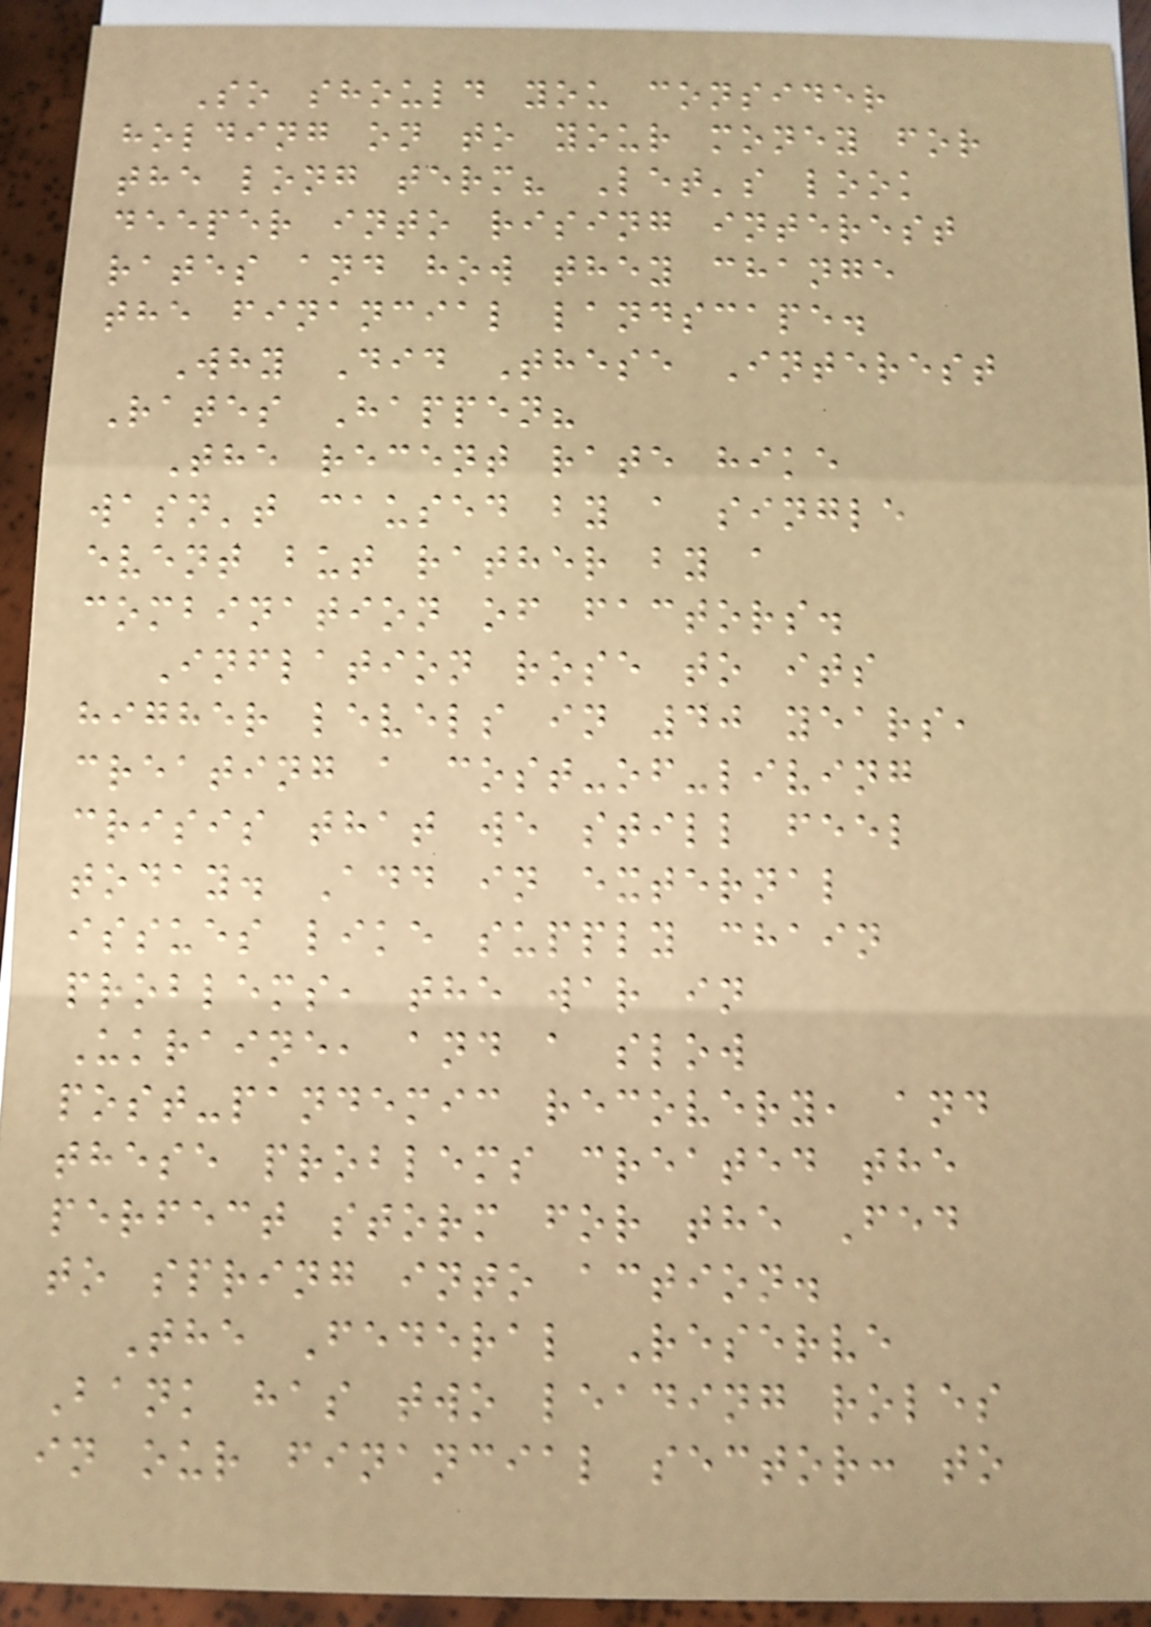So should you consider
holding on to your money for
the long term? Let's look
deeper into rising interest
rates and how they change
the financial landscape.
Why Did These Interest
Rates Happen?
The recent rate hike
wasn't caused by a single
event but rather by a
combination of factors.
Inflation rose to its
higher levels in 40 years,
creating a cost-of-living
crisis that we still feel
today. Add in external
issues like supply chain
problems, the war in
Ukraine, and a slow
post-pandemic recovery, and
these problems created the
perfect storm for the Fed
to spring into action.
The Federal Reserve
Bank has two leading roles
in our financial sector: to
